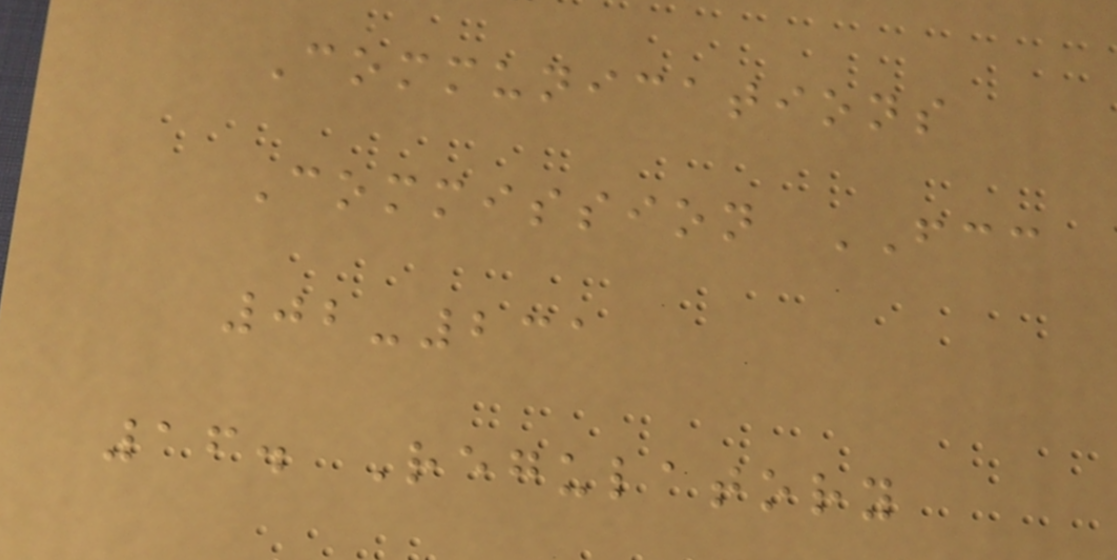Communications
Commission FCC
02-231
16. Regulatory
